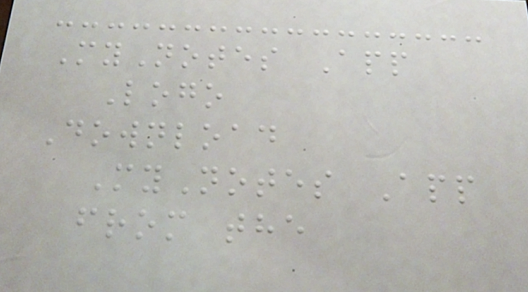MyNotes App
Logo
Download
MyNotes App
from the
